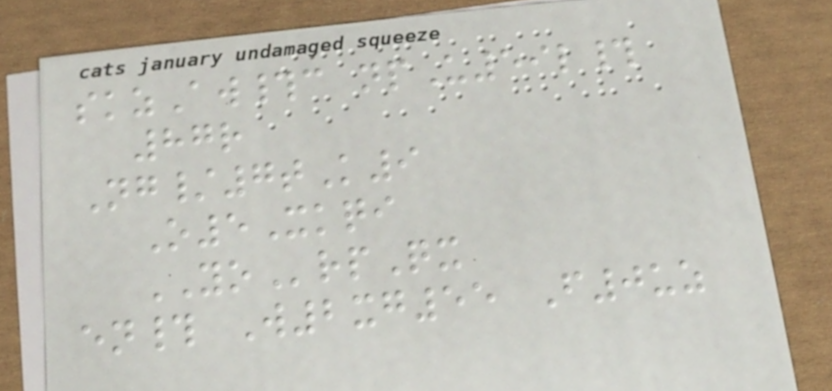skzAw#c npU59l#
87r
Ng/7tK9
O5Xkqi
YOrpQx
en# W2xg55 F0uz
